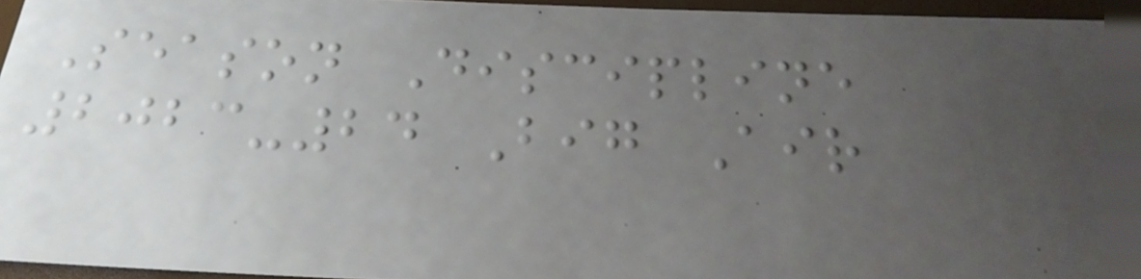Season Discipline
2023-24 Big Air
